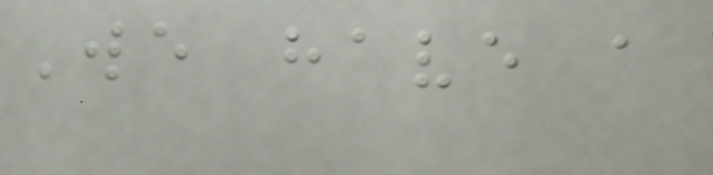We have a
